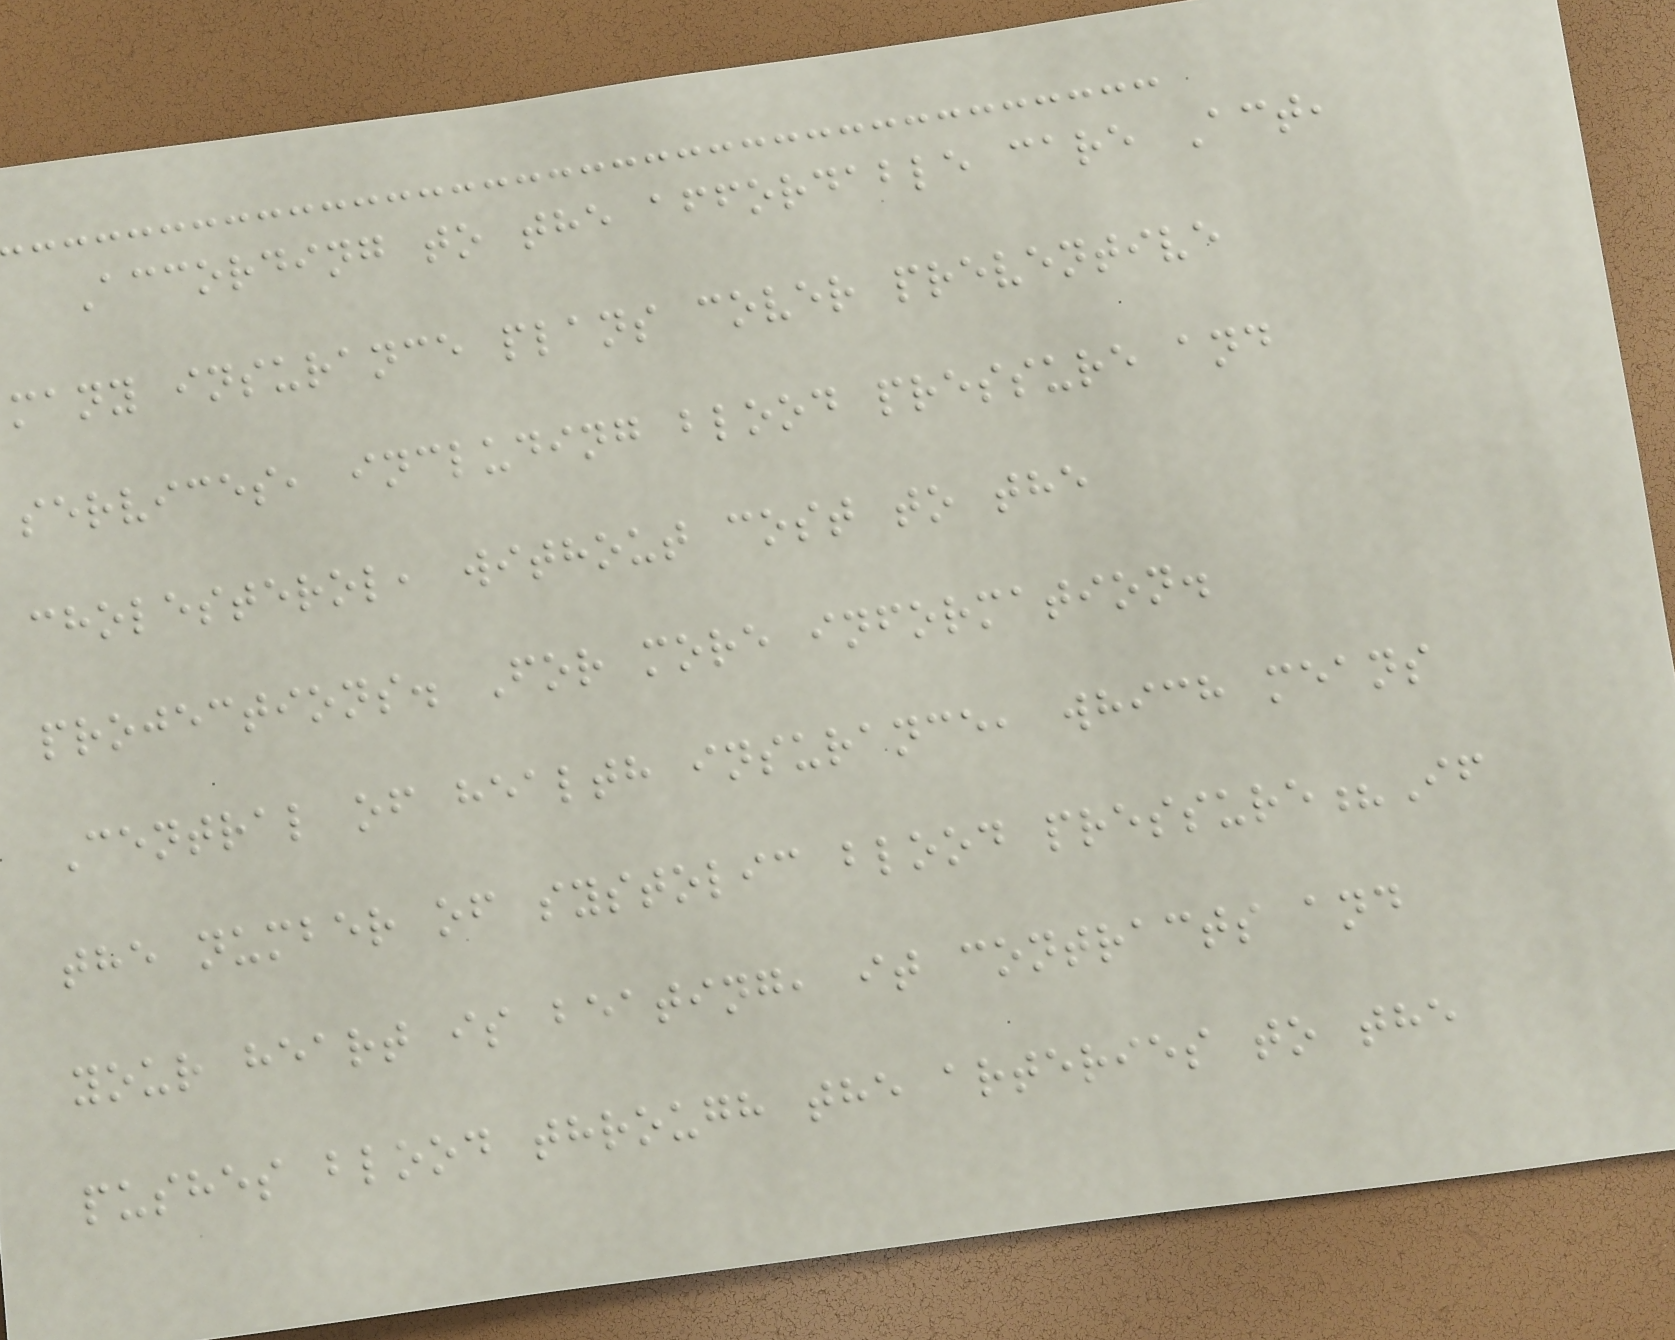According to the affordable care Act,
many insurance plans cover preventive
services, including blood pressure and
cholesterol, without cost to the
projections. For more information.
Central of health insurance, which means
the number of systolic blood pressure?If
your heart is beating, it contracts and
pushes blood through the arteries to the
